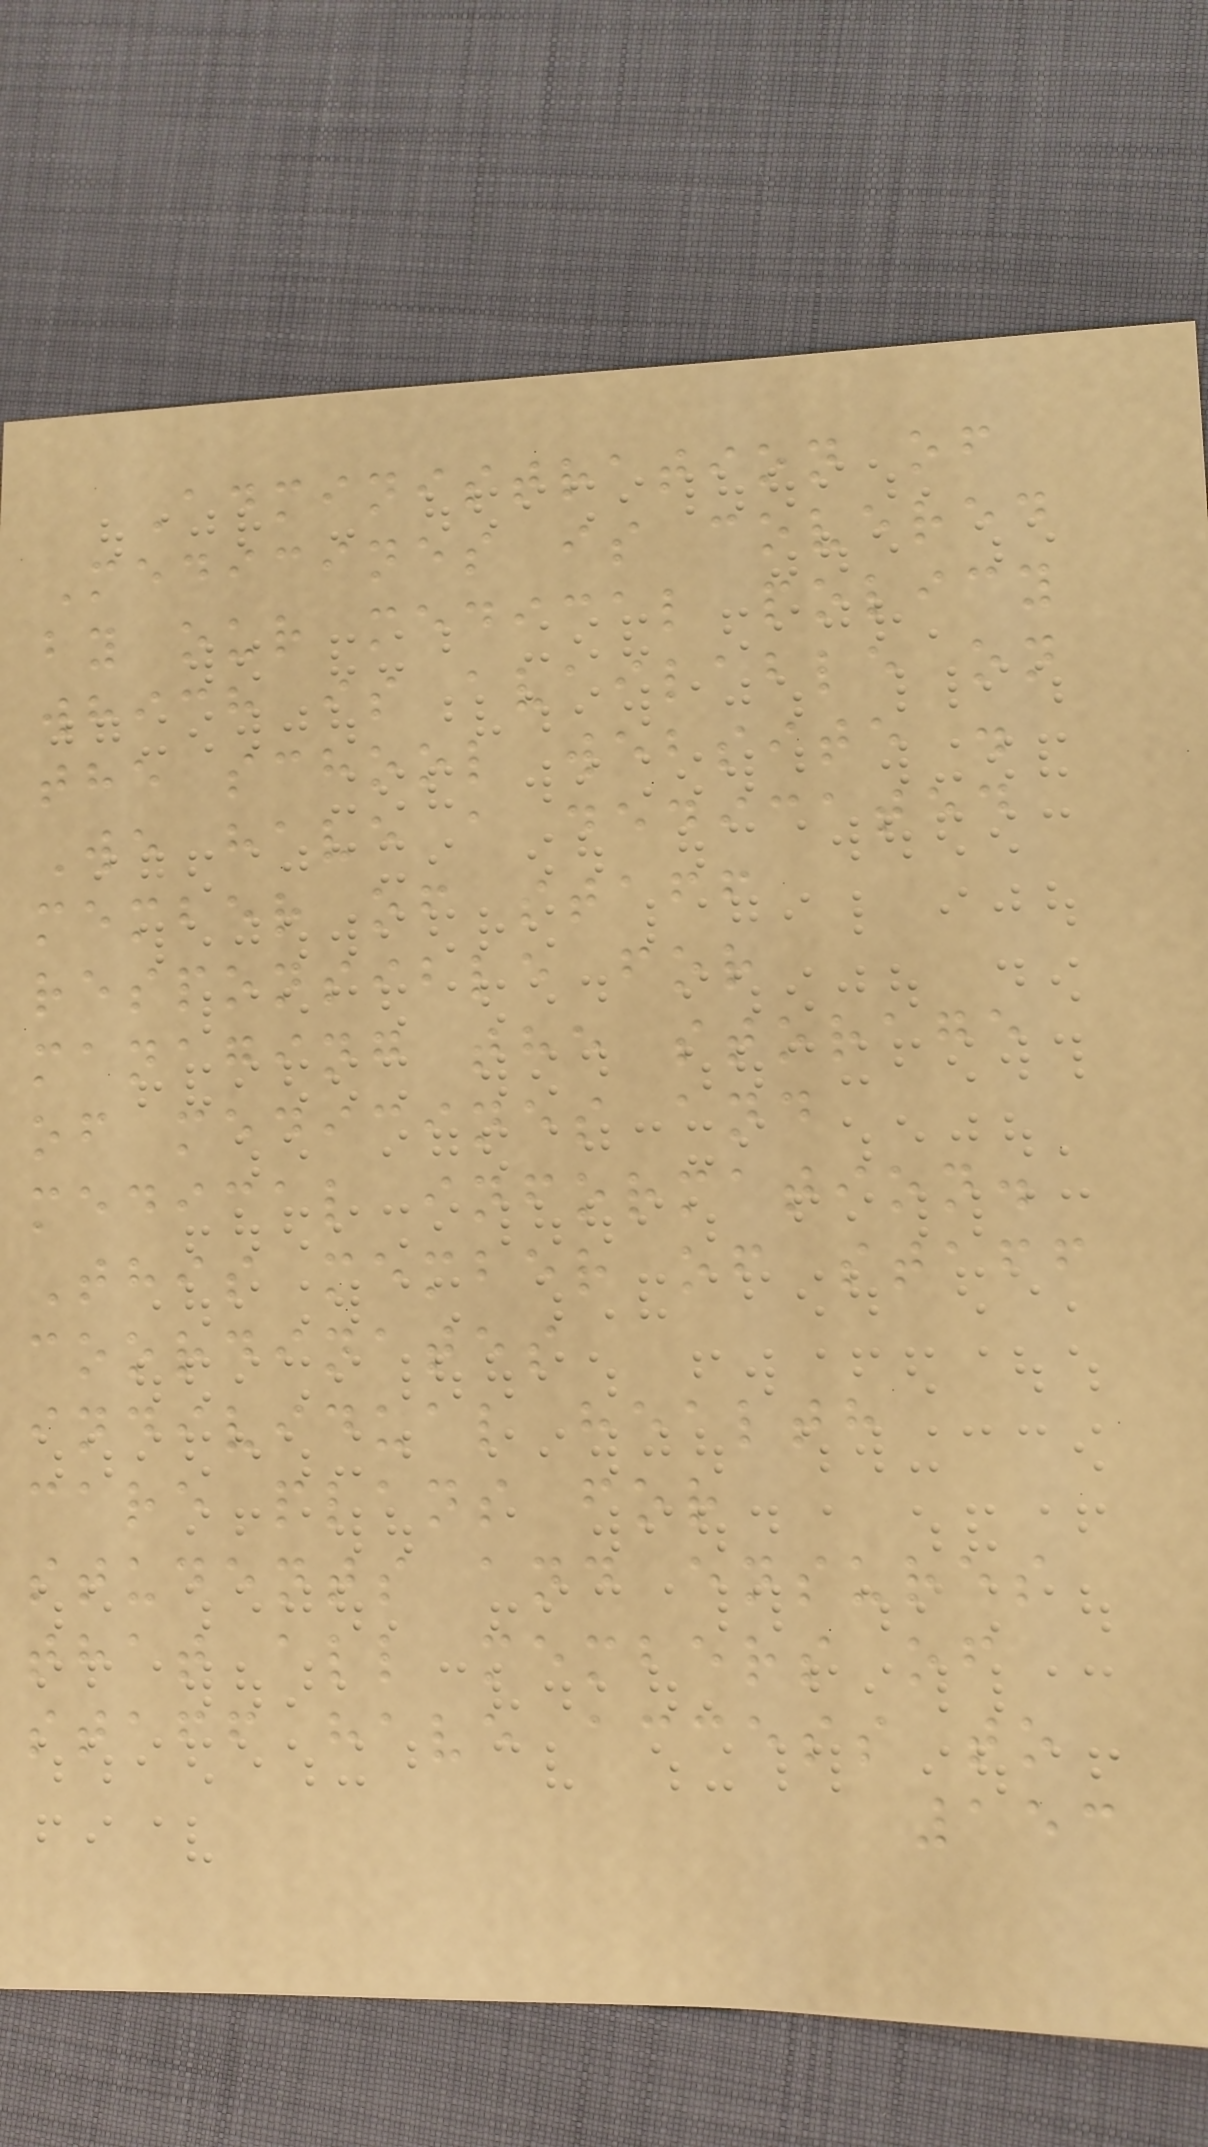Administration of
Medicines is covered
by our medical policy
which is available on
the school website .
We have a dedicated
member of staff
responsible for
managing the storage
of medicines and
medical information.
This member of staff
coordinates
individual health
care plans for
students and ensures
that all members of
staff have access to
153
